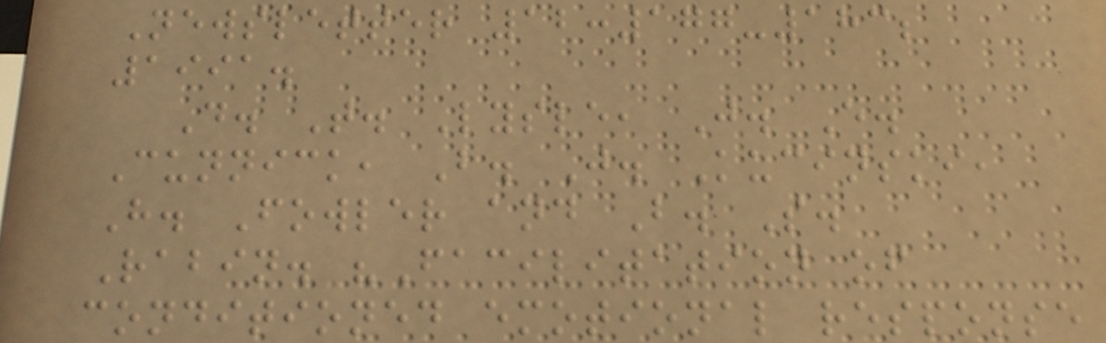Newsletter 12:177-183;
1991.
D. T. Lysle, J. E.
Cunnick, B. J. Kucinski,
H. Fowler and B. S.
Rabin. "Facilitation of
conditioned emotional response
